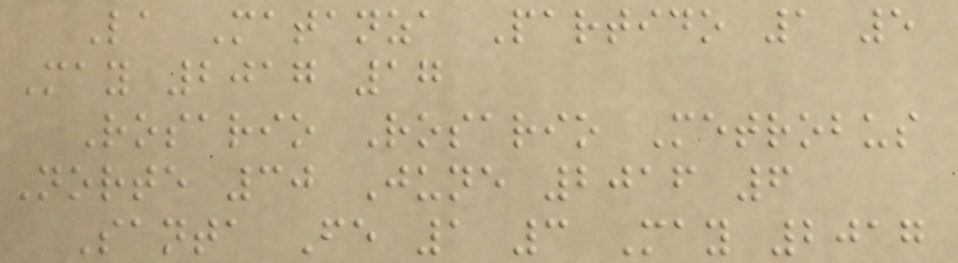La Matanza Partido 1 5
May 2017 17
Rosario Rosario Metrobus
Norte 30 June 2016 6
Santa Fe 1 3 May 2017
